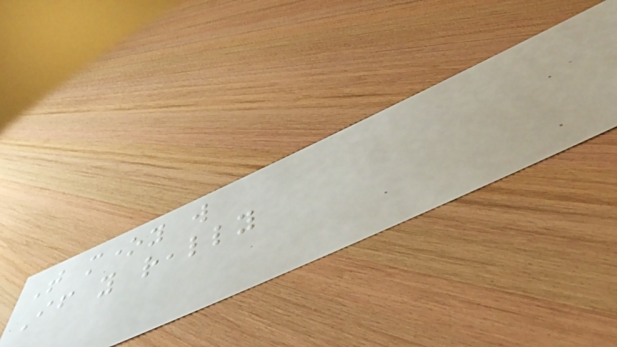That money will
If you really
